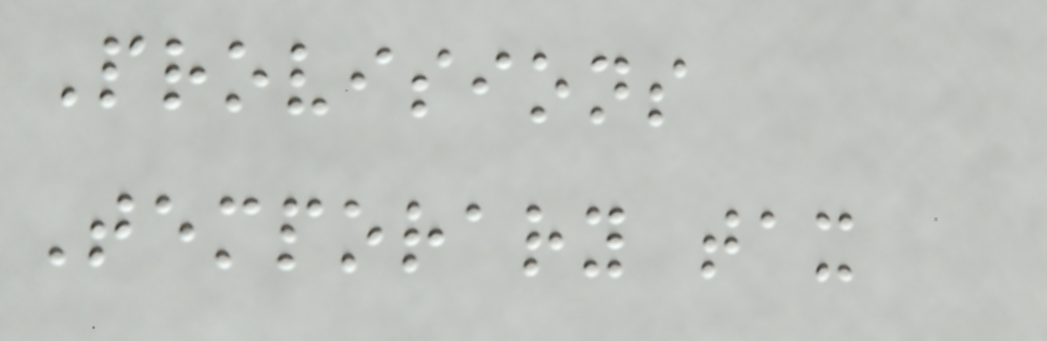Provisions
Temporary tax
